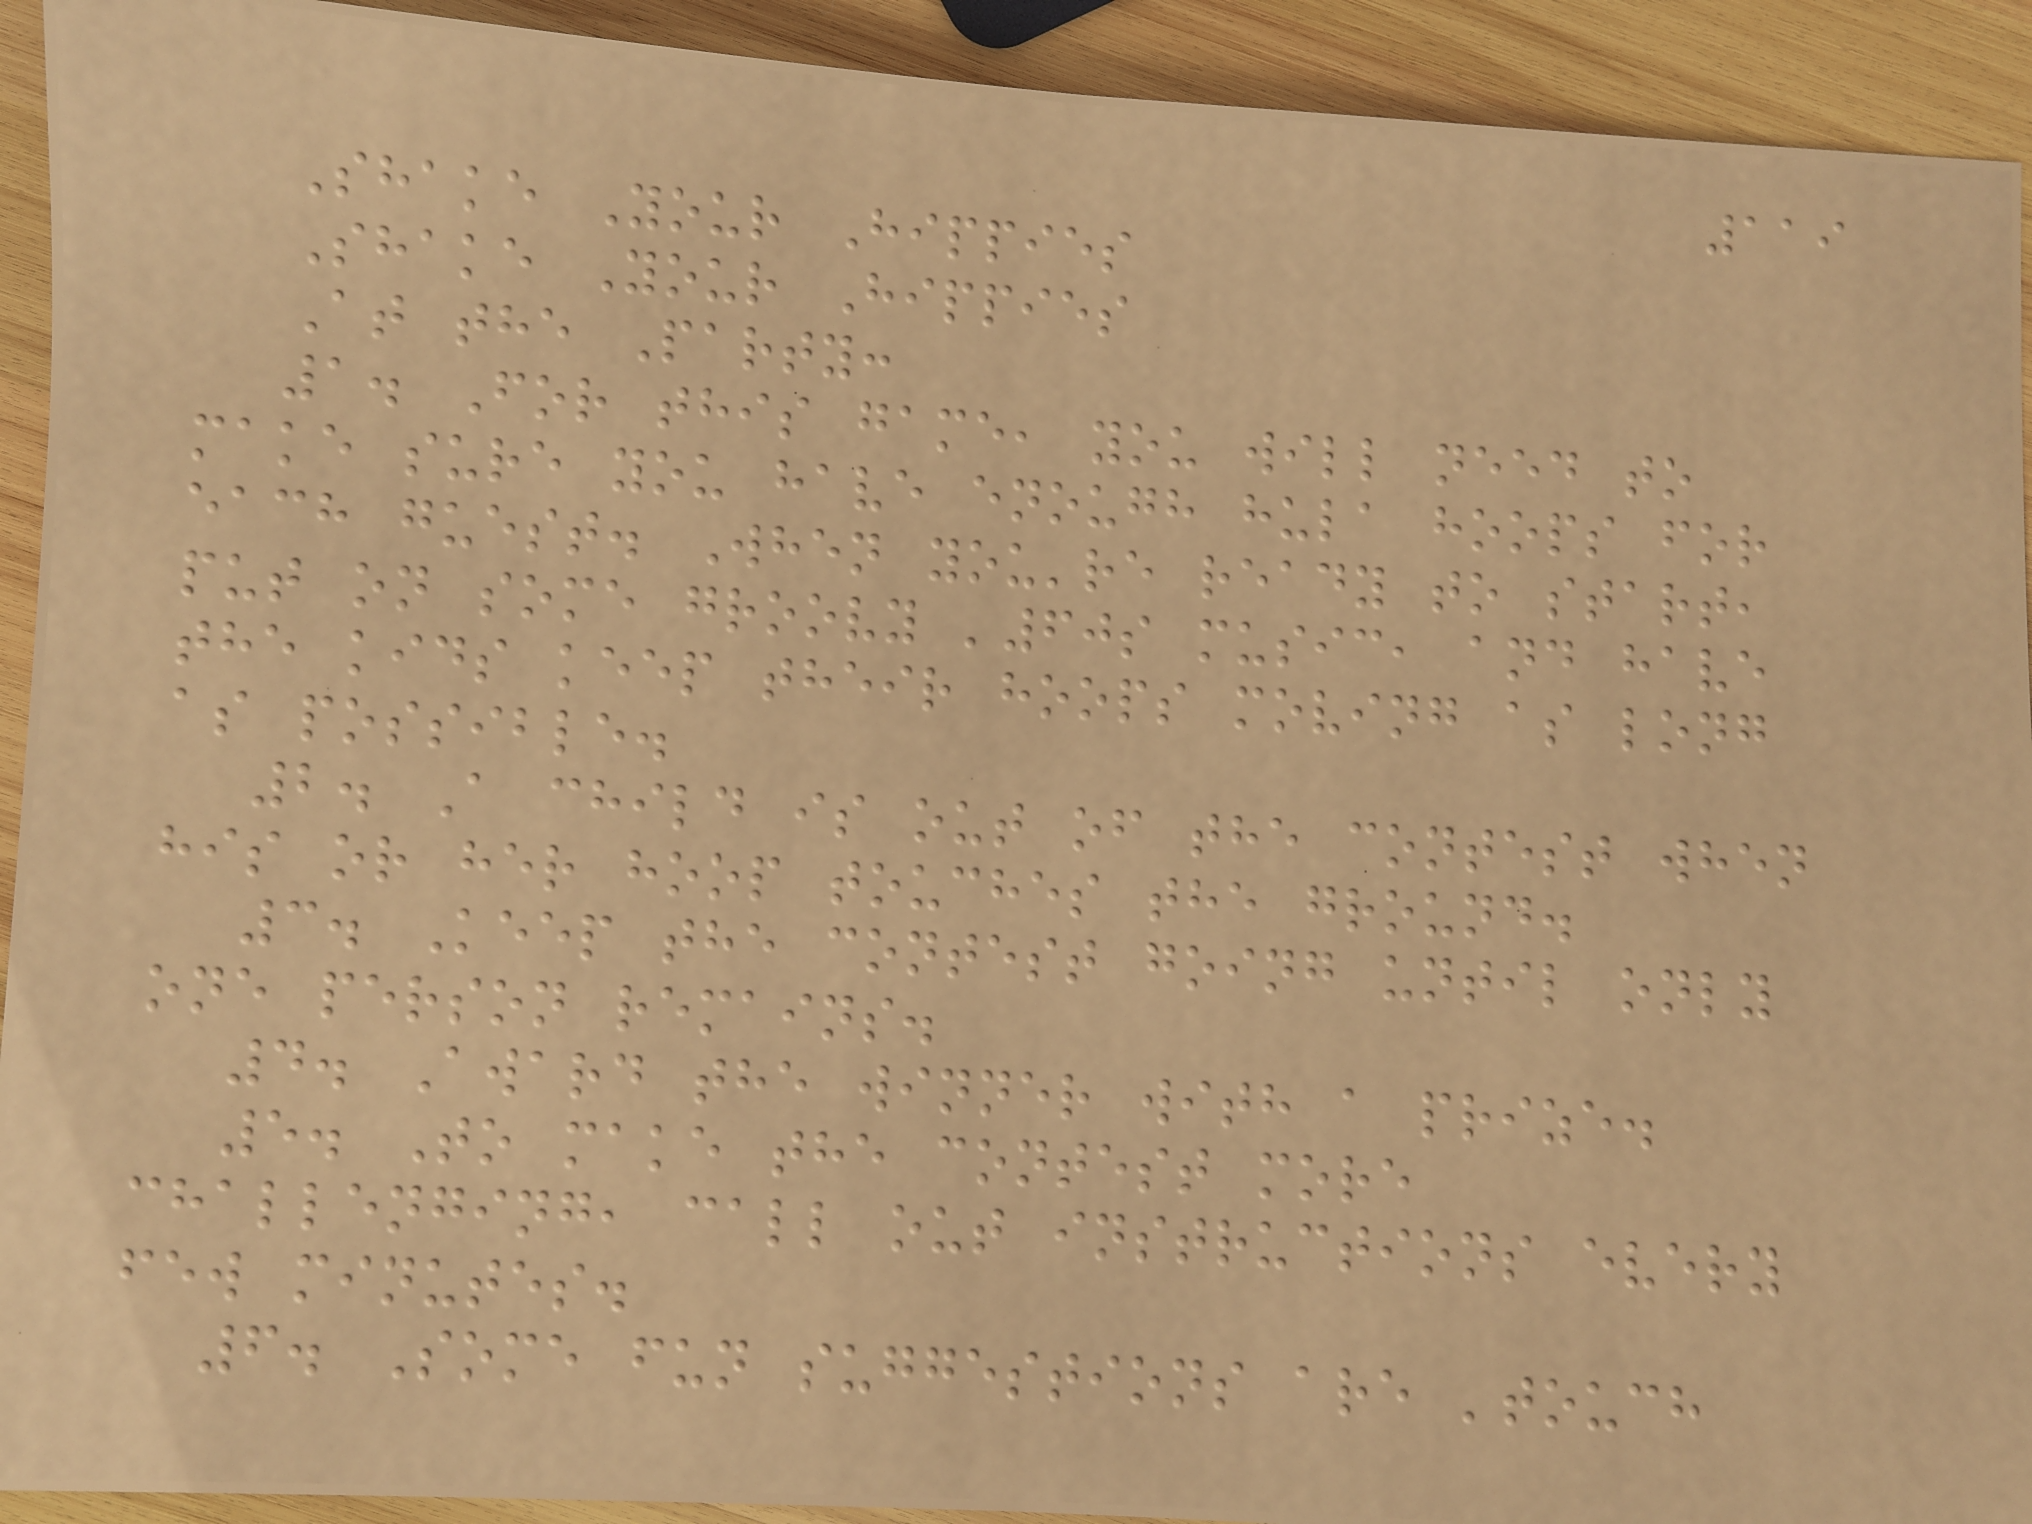119
Shake Your Hippies
Shake Your Hippies
At the Party:
1. For this game, you will need to
make sure you have enough hula hoops for
each guest. When you're ready to start,
put on some groovy '60s music, and have
the kids keep their hoops moving as long
as possible.
2. A child is out of the contest when
his or her hoop touches the ground.
3. Keep the contest going until only
one person remains.
4. Award the winner with a prize.
5. To make the contest more
challenging, call out instructions every
few minutes.
6. Some fun suggestions are 'touch
